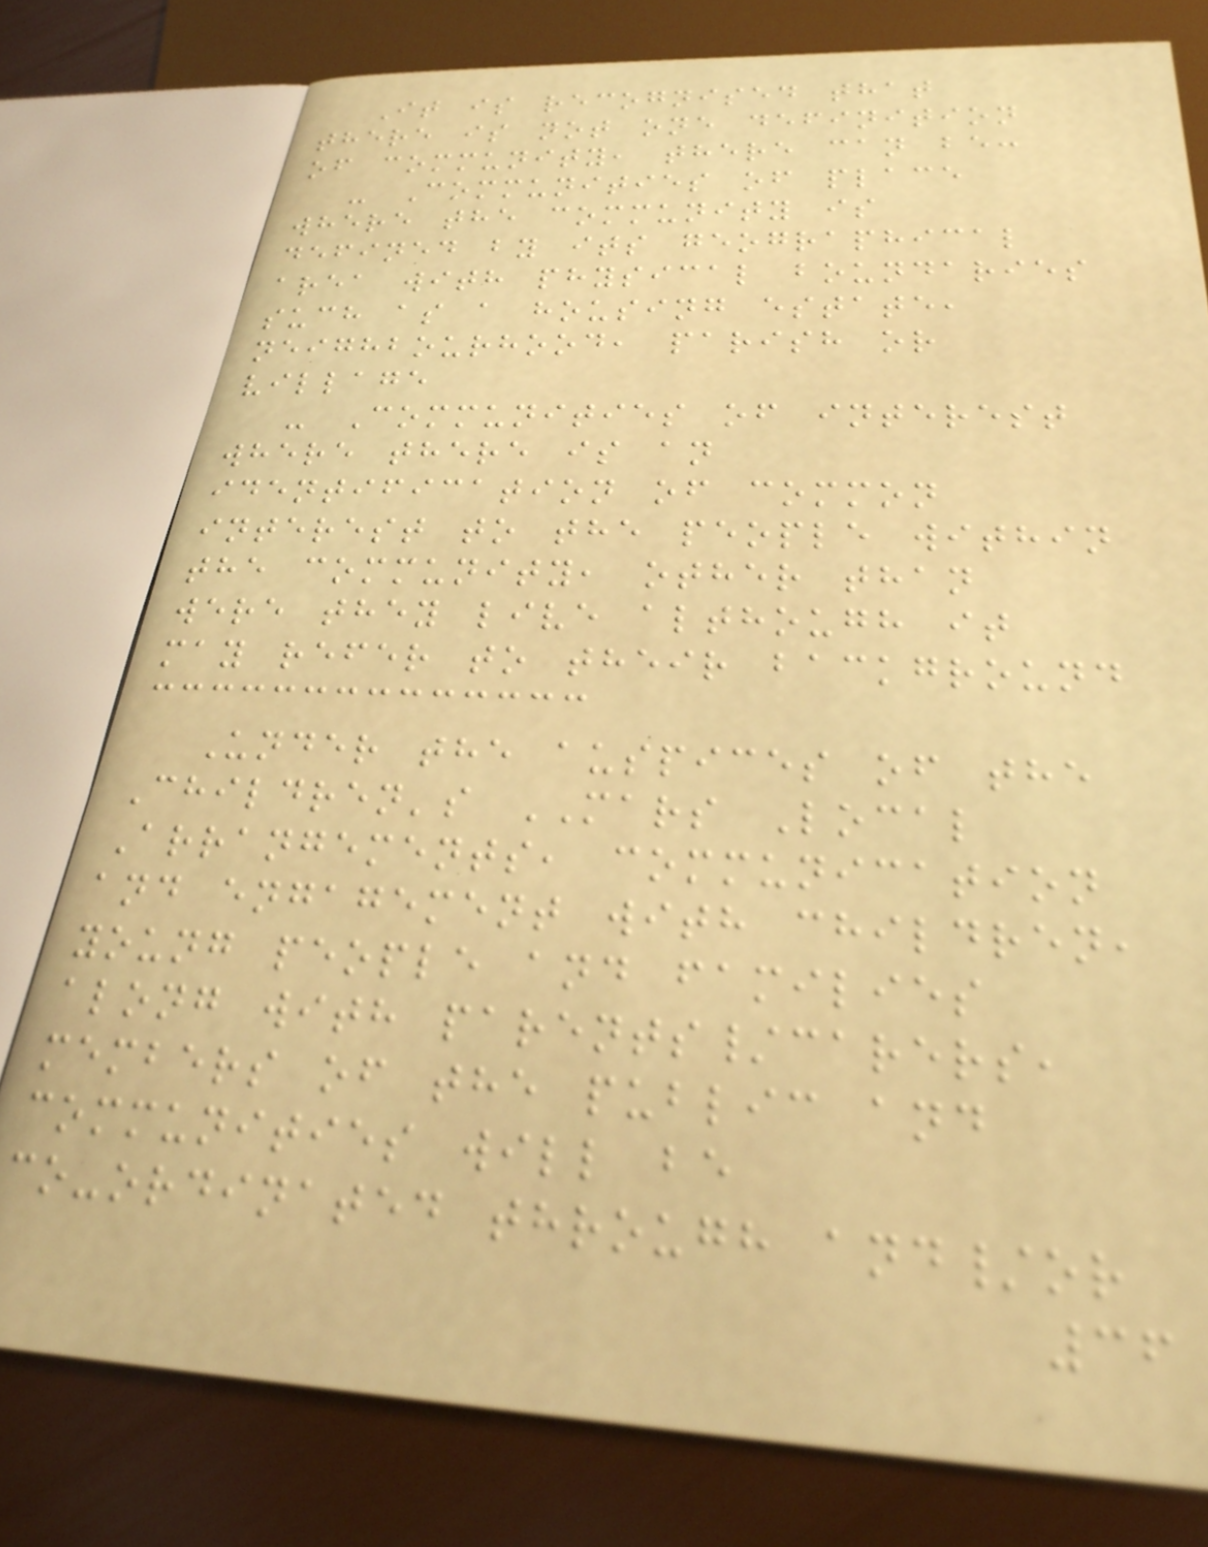It is recognised that
there is not one definition
of community, there can be:
- Communities of place
where the community is
defined by its geographical
area with physical boundaries
such as a housing estate,
neighbourhood, parish or
village
- Communities of interest
where there is an
identification of common
interest to the people within
the community, other than
were they live although it
may refer to their background
Under the auspices of the
Children's MARS Local
Arrangements, communication
and engagement with children,
young people and families
along with parents/carers,
members of the public and
communities will be
co-ordinated through and/or
36
